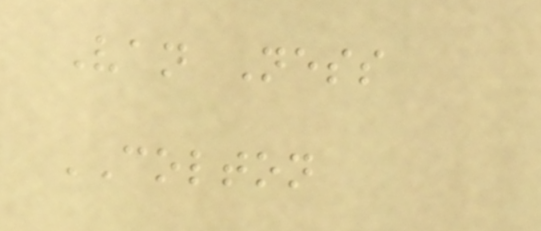Van Ness
COLTON
